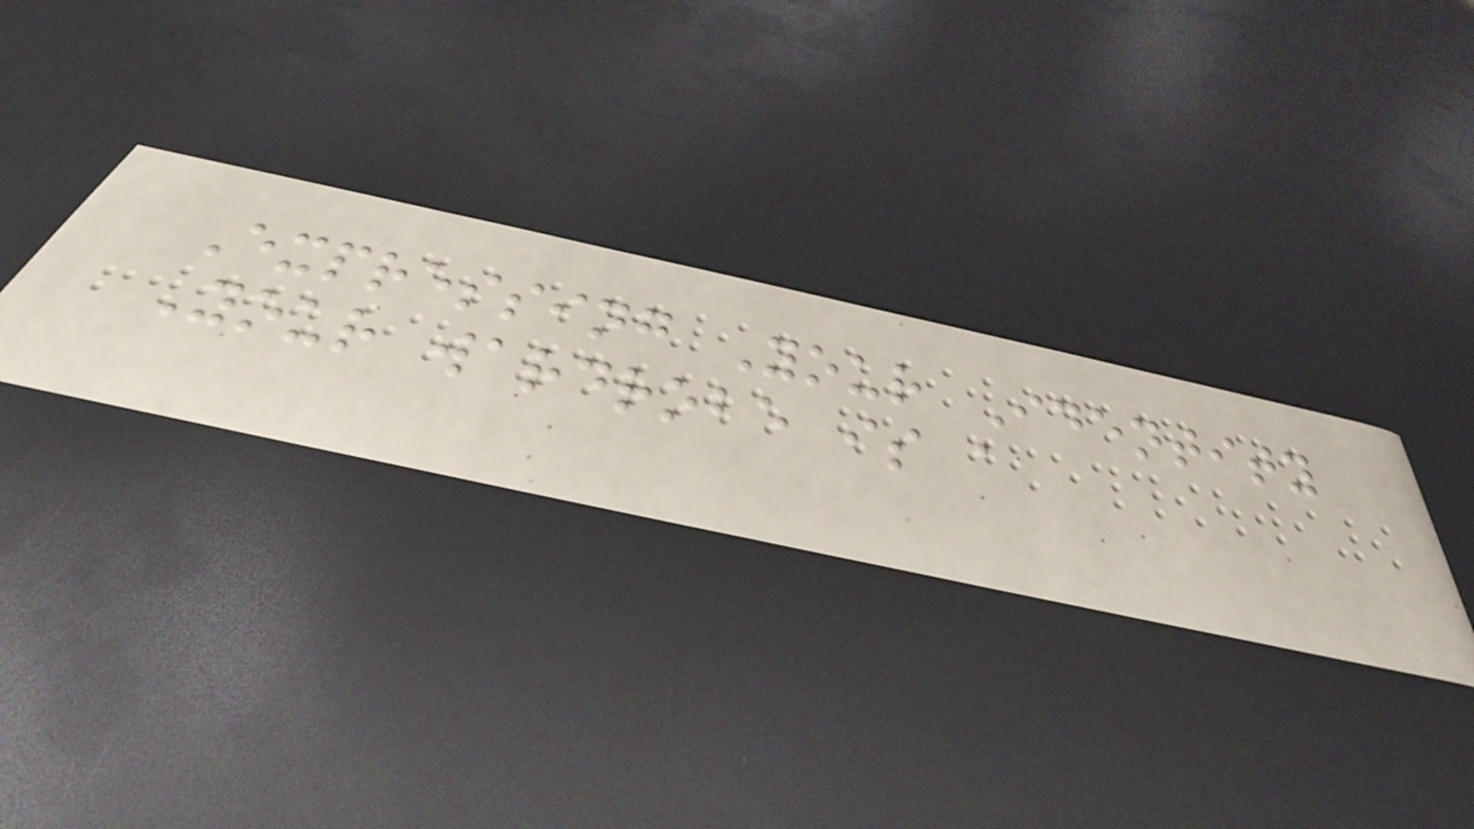Expressing Your Identity
Your wardrobe is a
